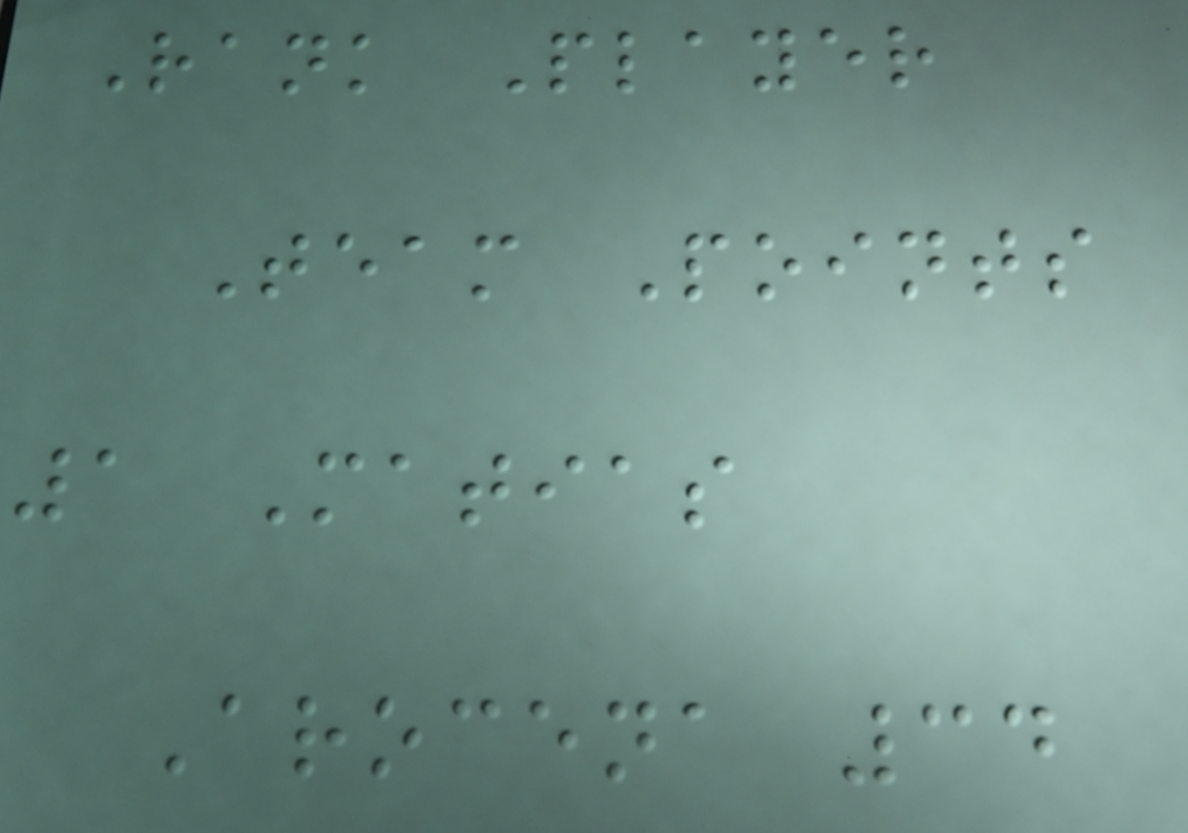Rank Player
Team Points
1 Matias
Arocena 34
